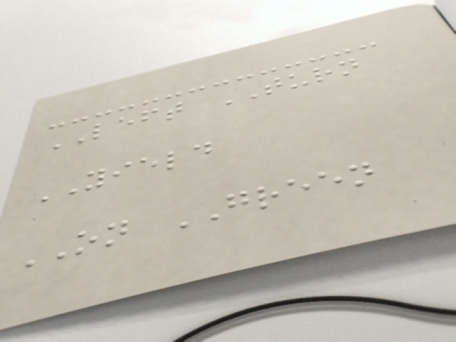LEFT TURN
YIELD
ON GREEN
